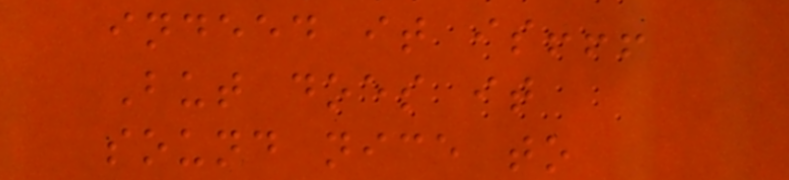indeed it is!!!
But does it
sound nice to
